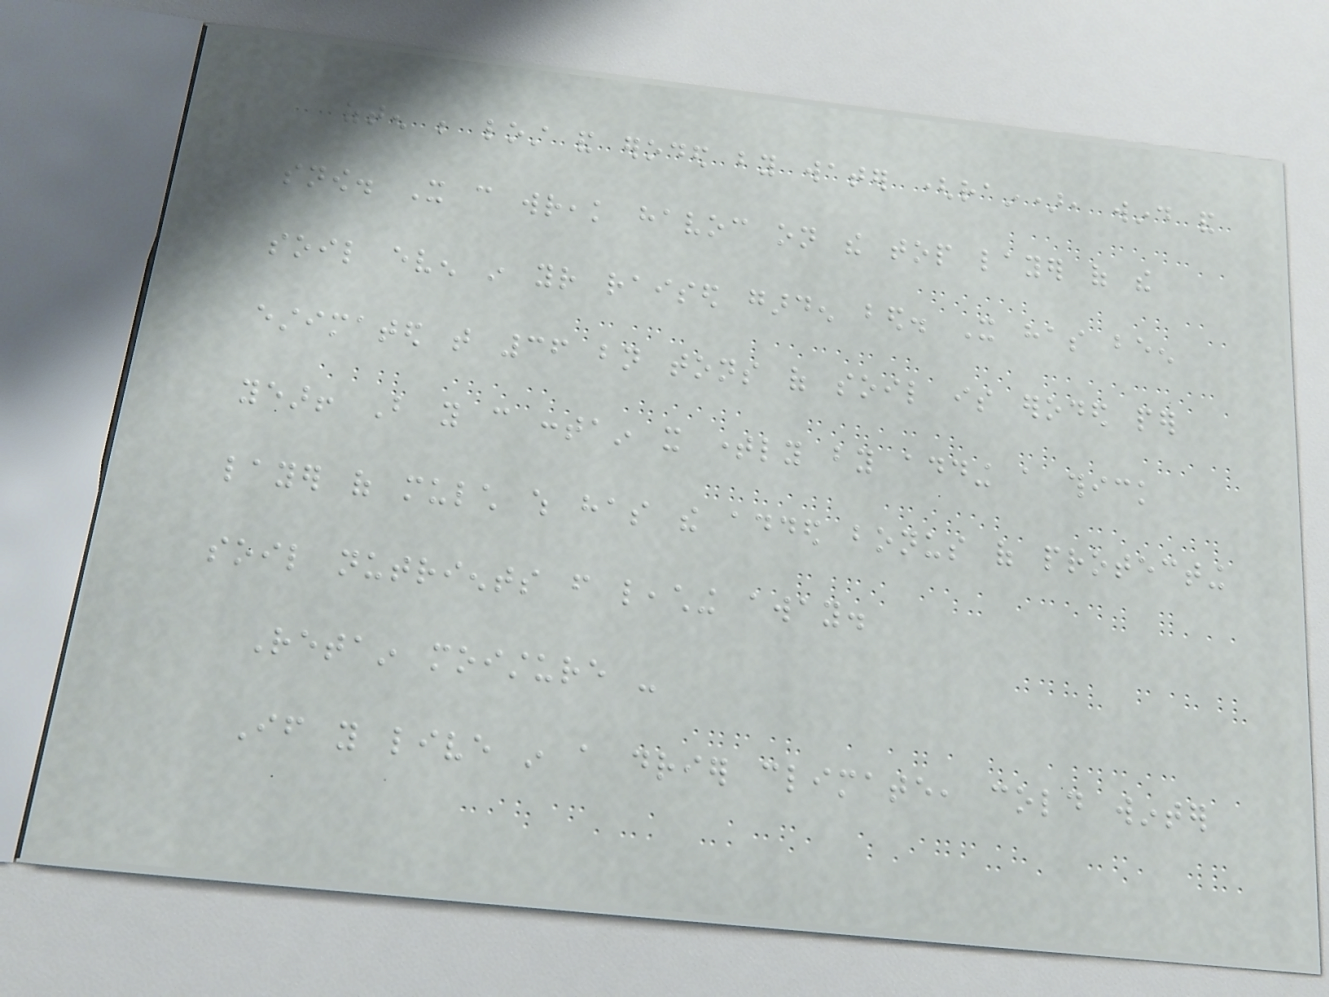often be lost and eroded by water (rain), wind and
snow. It can wreak havoc on the top layer of the
soil even in your raised garden bed. It has been
estimated that 36 bn tons of soil is eroded per
year! But you can contain it timely by adding a thick
layer of mulch which has the added bonus of protecting
soil nutrients from leaching away.
Retain moisture -
If you live in a drier climate, cold winter
